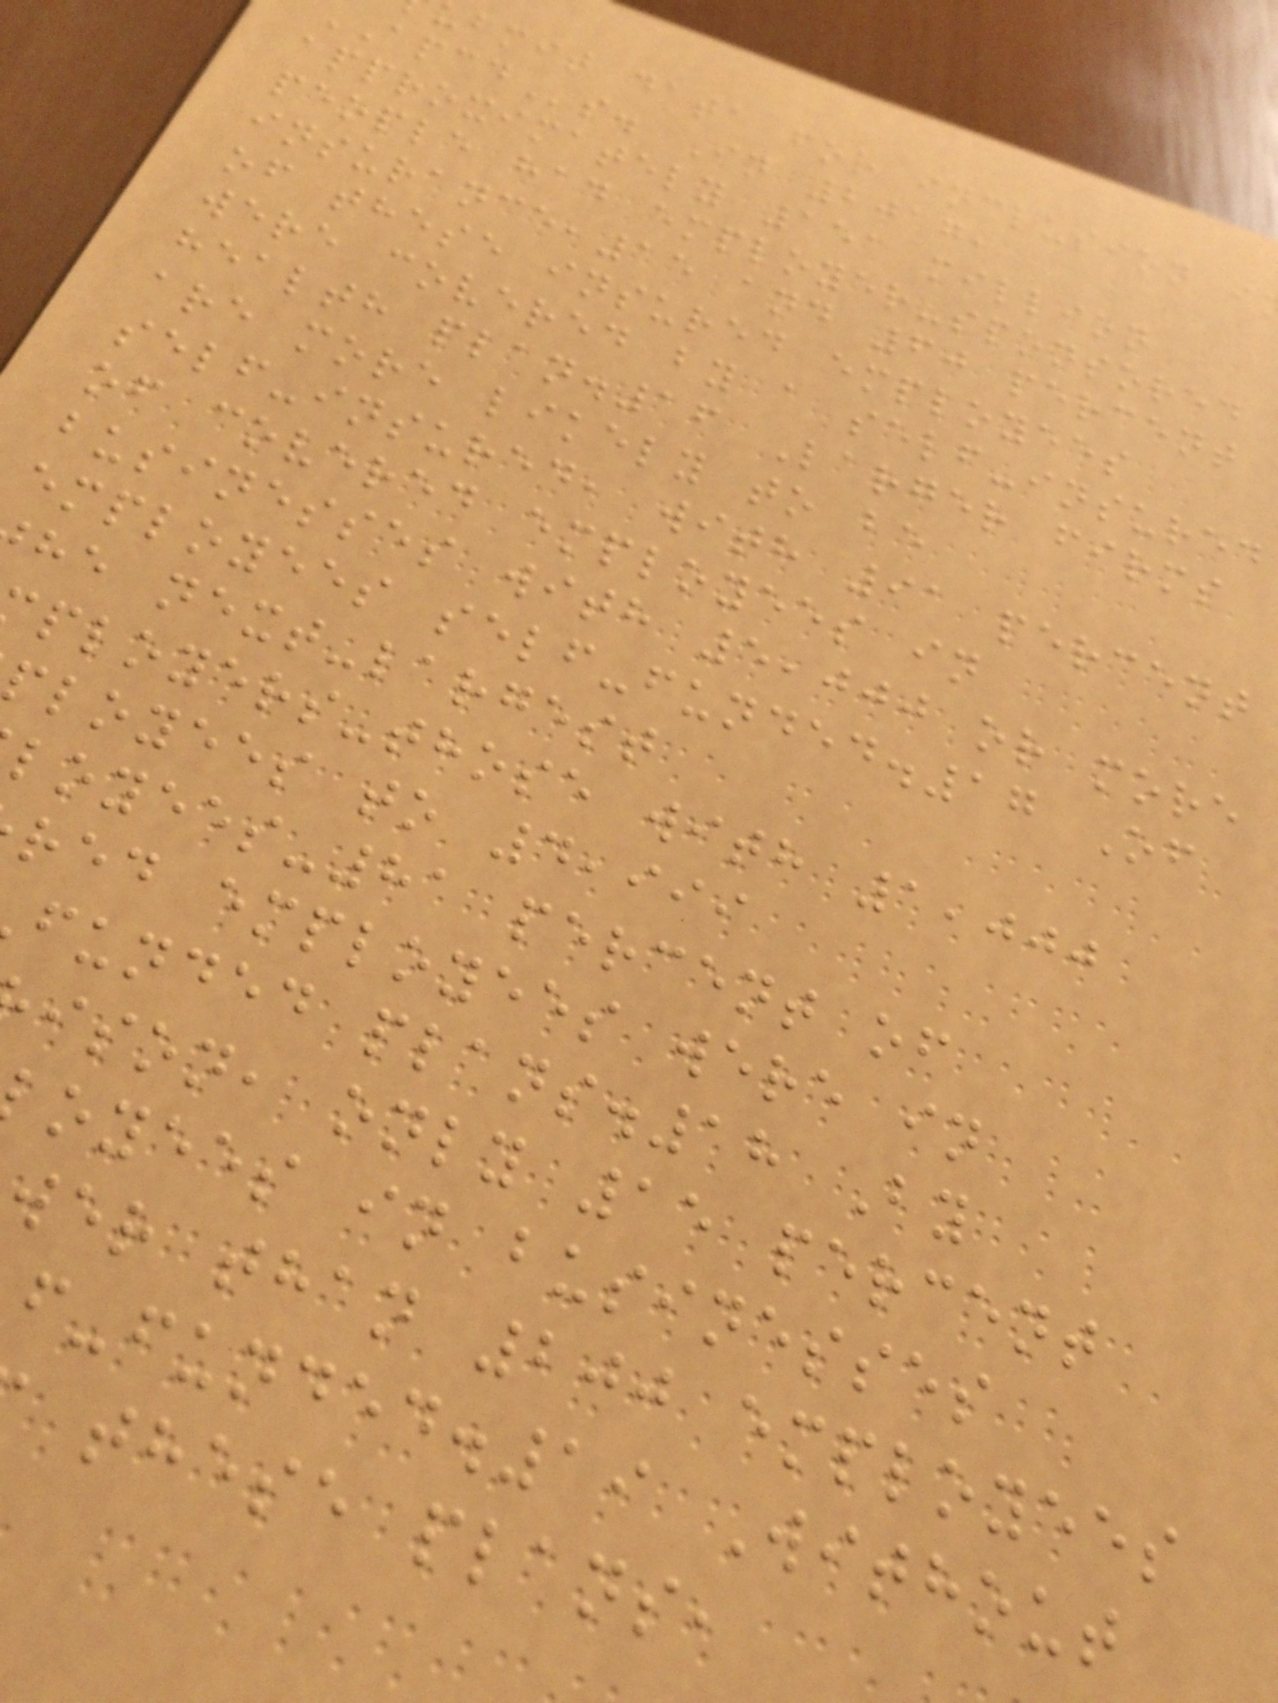bmit data for inclusion i
s. In 2017,
approximately 151 million
people had employer-sponsored
insurance,15 and 60 percent
of these insured employees
were covered by a self-insured
health plan.16 Larger firms
are more likely to be
self-insured, with 91 percent
of covered employees in
businesses with 5,000 or more
employees self-funded.17 Of
he next-largest
ployers-those with 1,000
loyees to 4,999
loyees-81 percent of
red employees were in
funded plans.18 By
ison, only 15 percent
oyees in businesses
wer than 200 employees
f-funded.19 Without
these plans,
